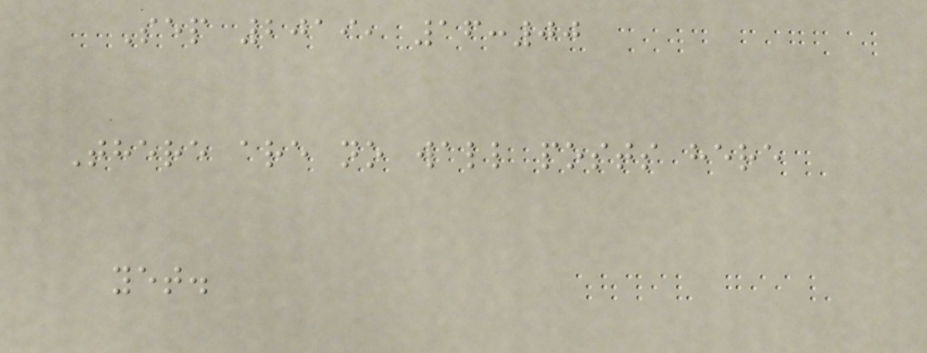Sep 2019, 16:00
There are no wall posts here
yet.
